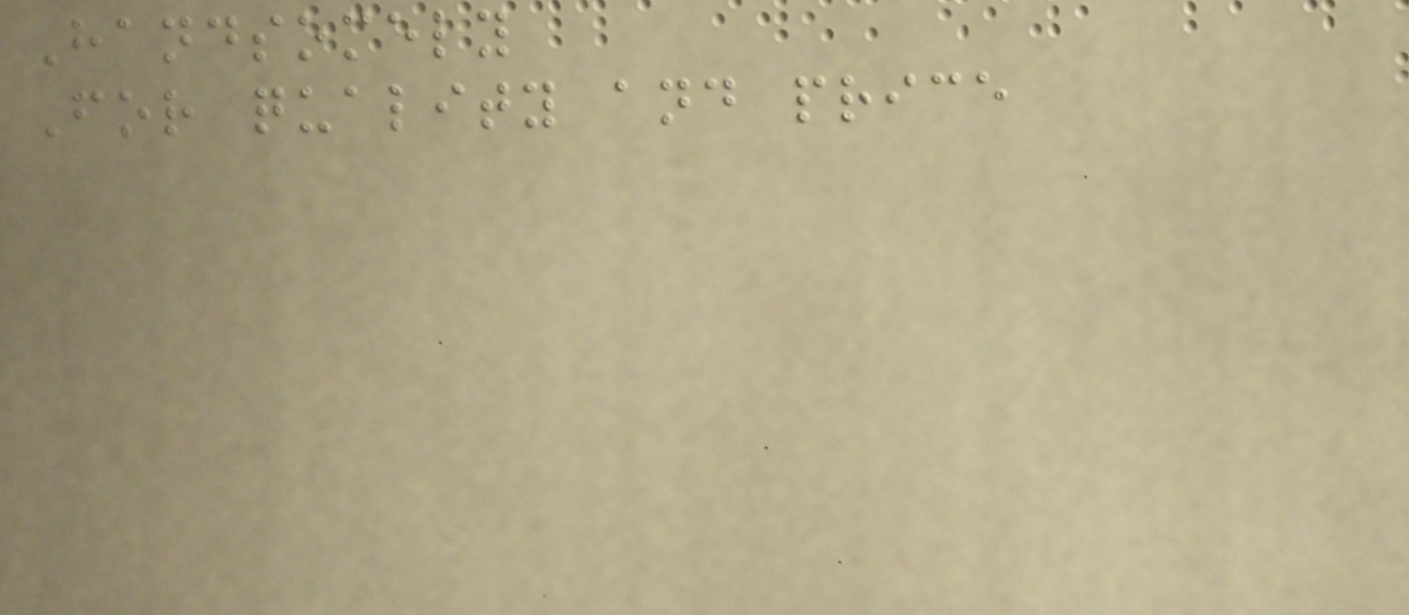Handsomely
For quality and price
